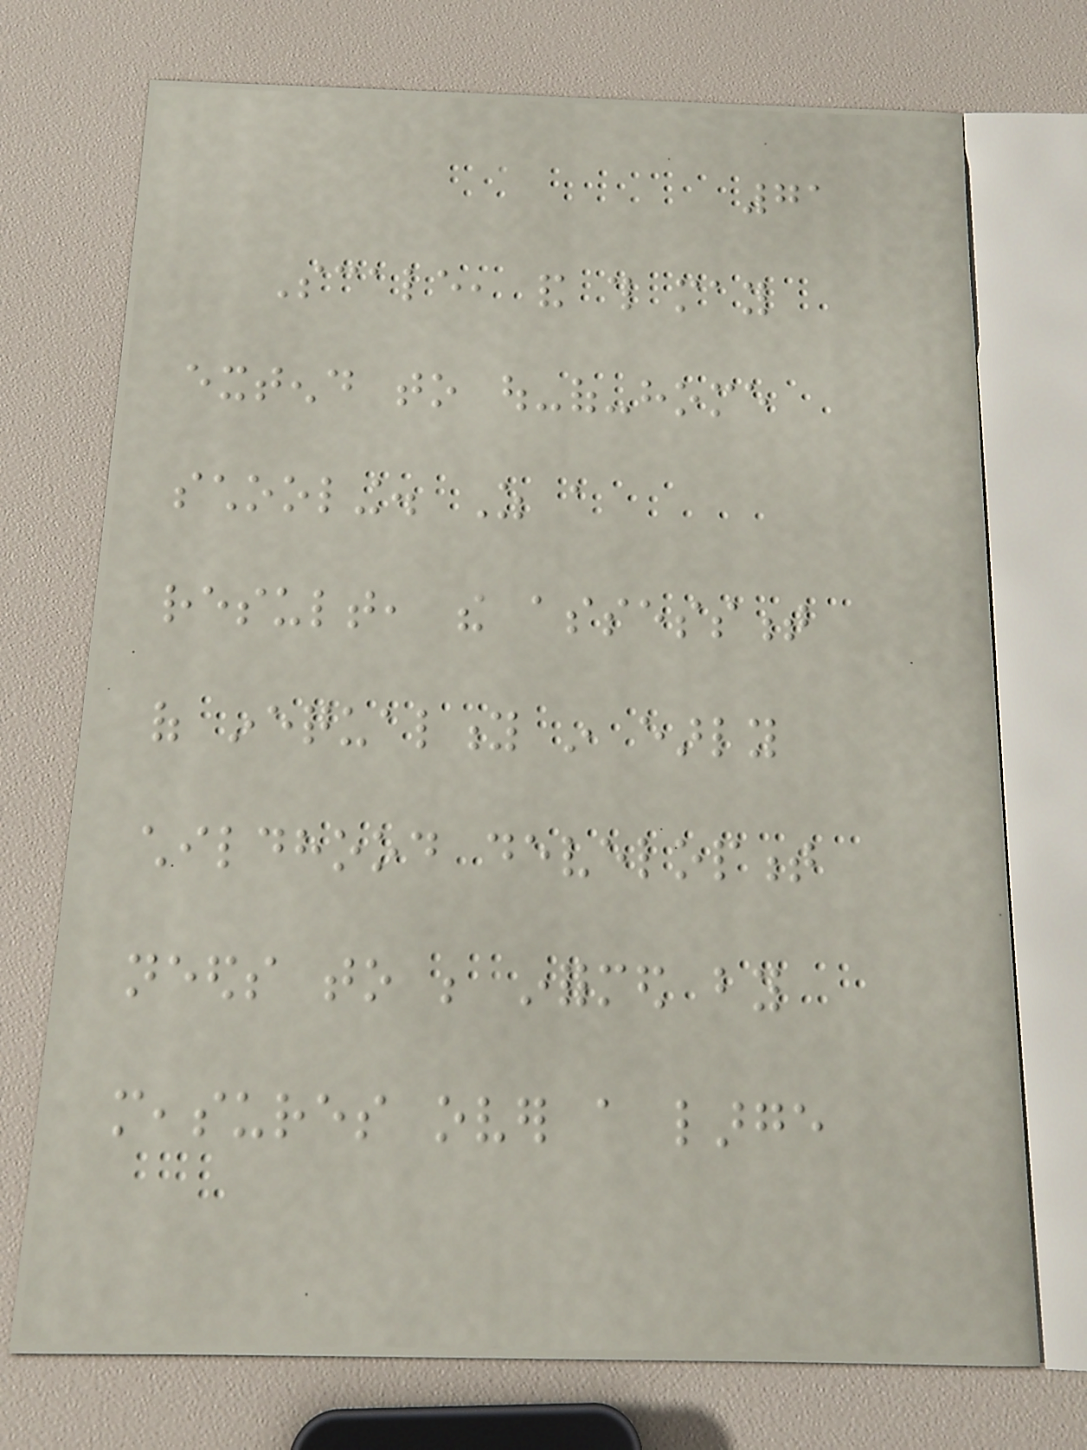71
Scale, and this may
extend to out-of-home
schooling. As a
result, the assessment
of inequality in early
childhood development
needs to be informed by
measures over a large
